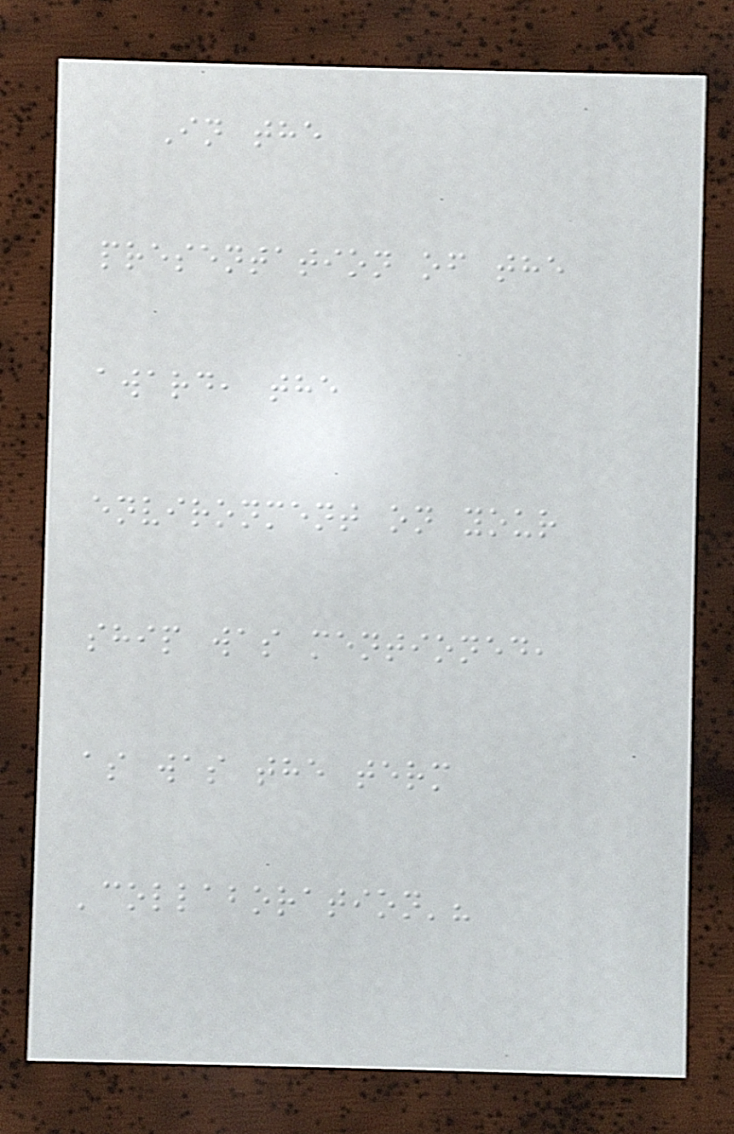In the
presentation of the
award, the
environment on your
ship was mentioned,
as was the term
'collaboration'?
